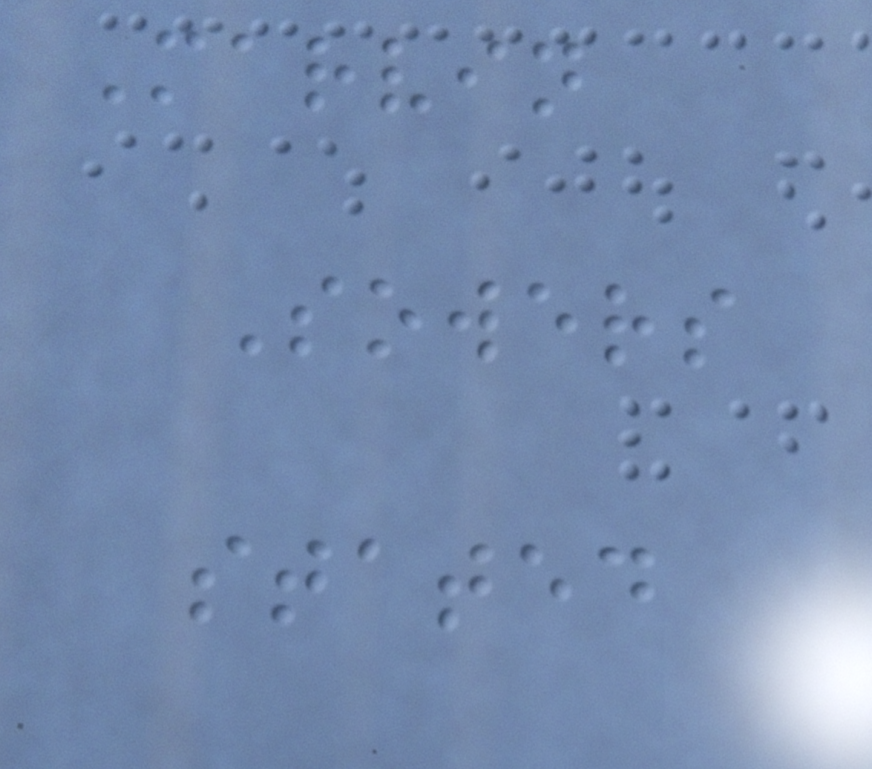Marvin
Sowers
stated
